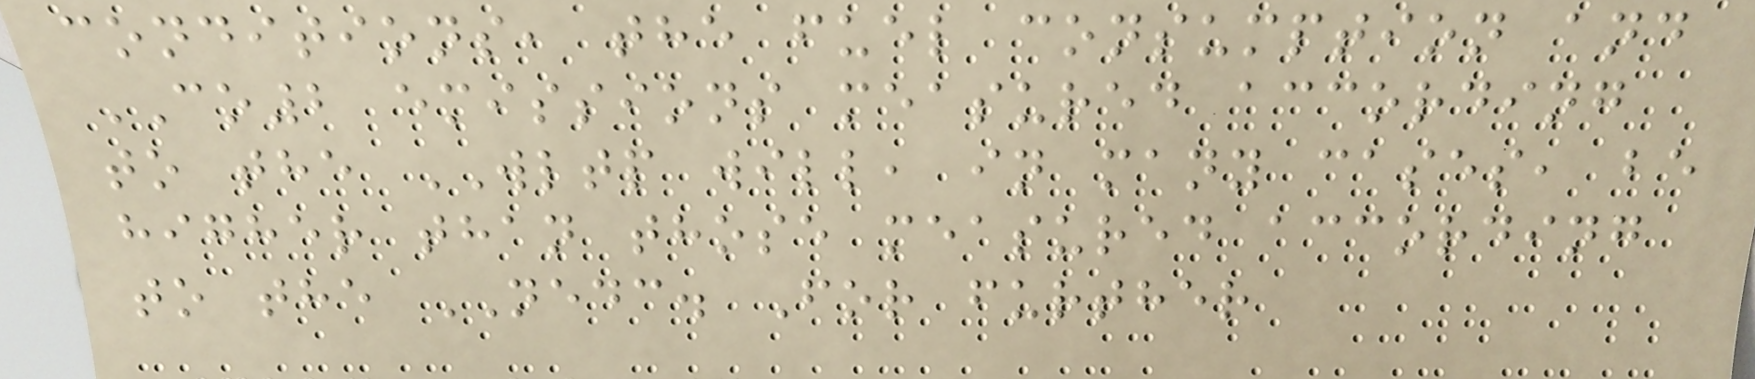conditions, the fuel consumption and
CO2 emissions measured according
to the WLTP will, in many cases, be
higher than those measured according
to the NEDC. For further
